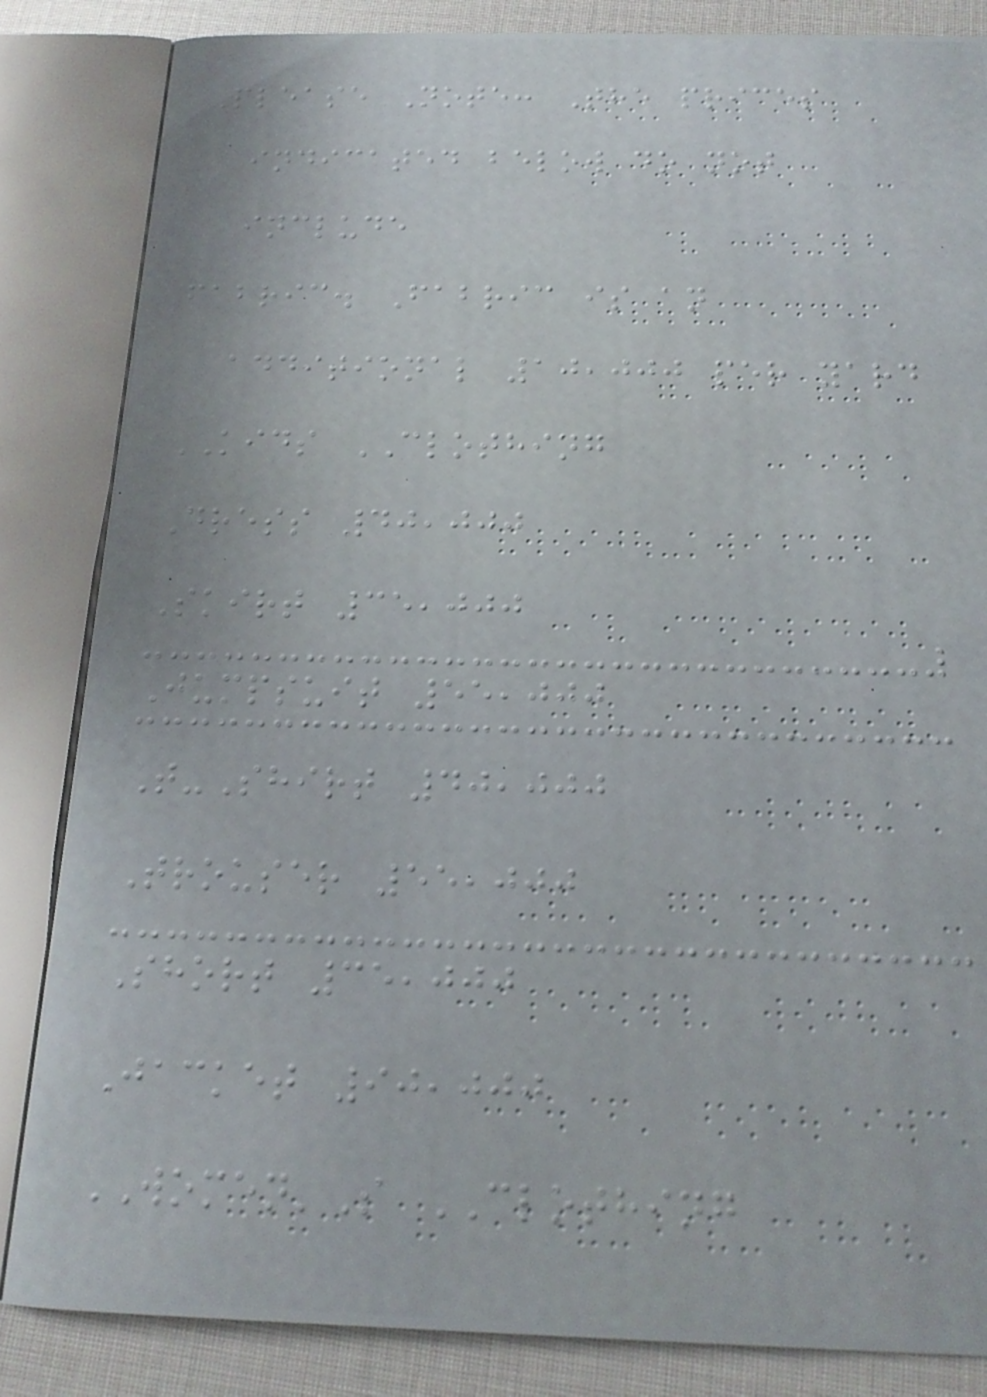Please Note: The prices
indicated below do not
include
fabric. Fabric is an
additional 10,000 per yard
KIDS CLOTHING
Dress 40,000
Skirt 35,000
Jumpsuit 55,000
T-Shirt 40,000
Trouser 55,000
Short 35,000
Jacket 90,000
WOMEN'S CLOTHING
